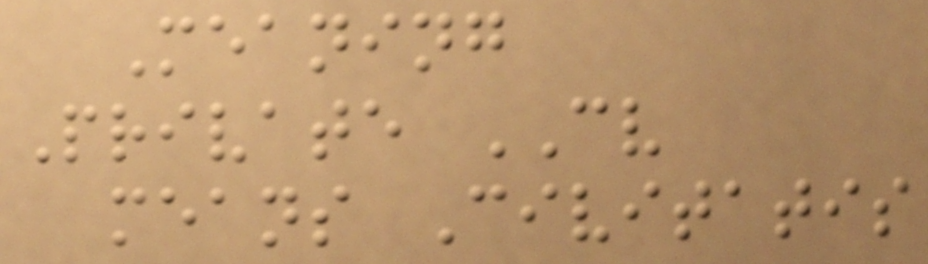Meaning
Private CV
means Civitatis
